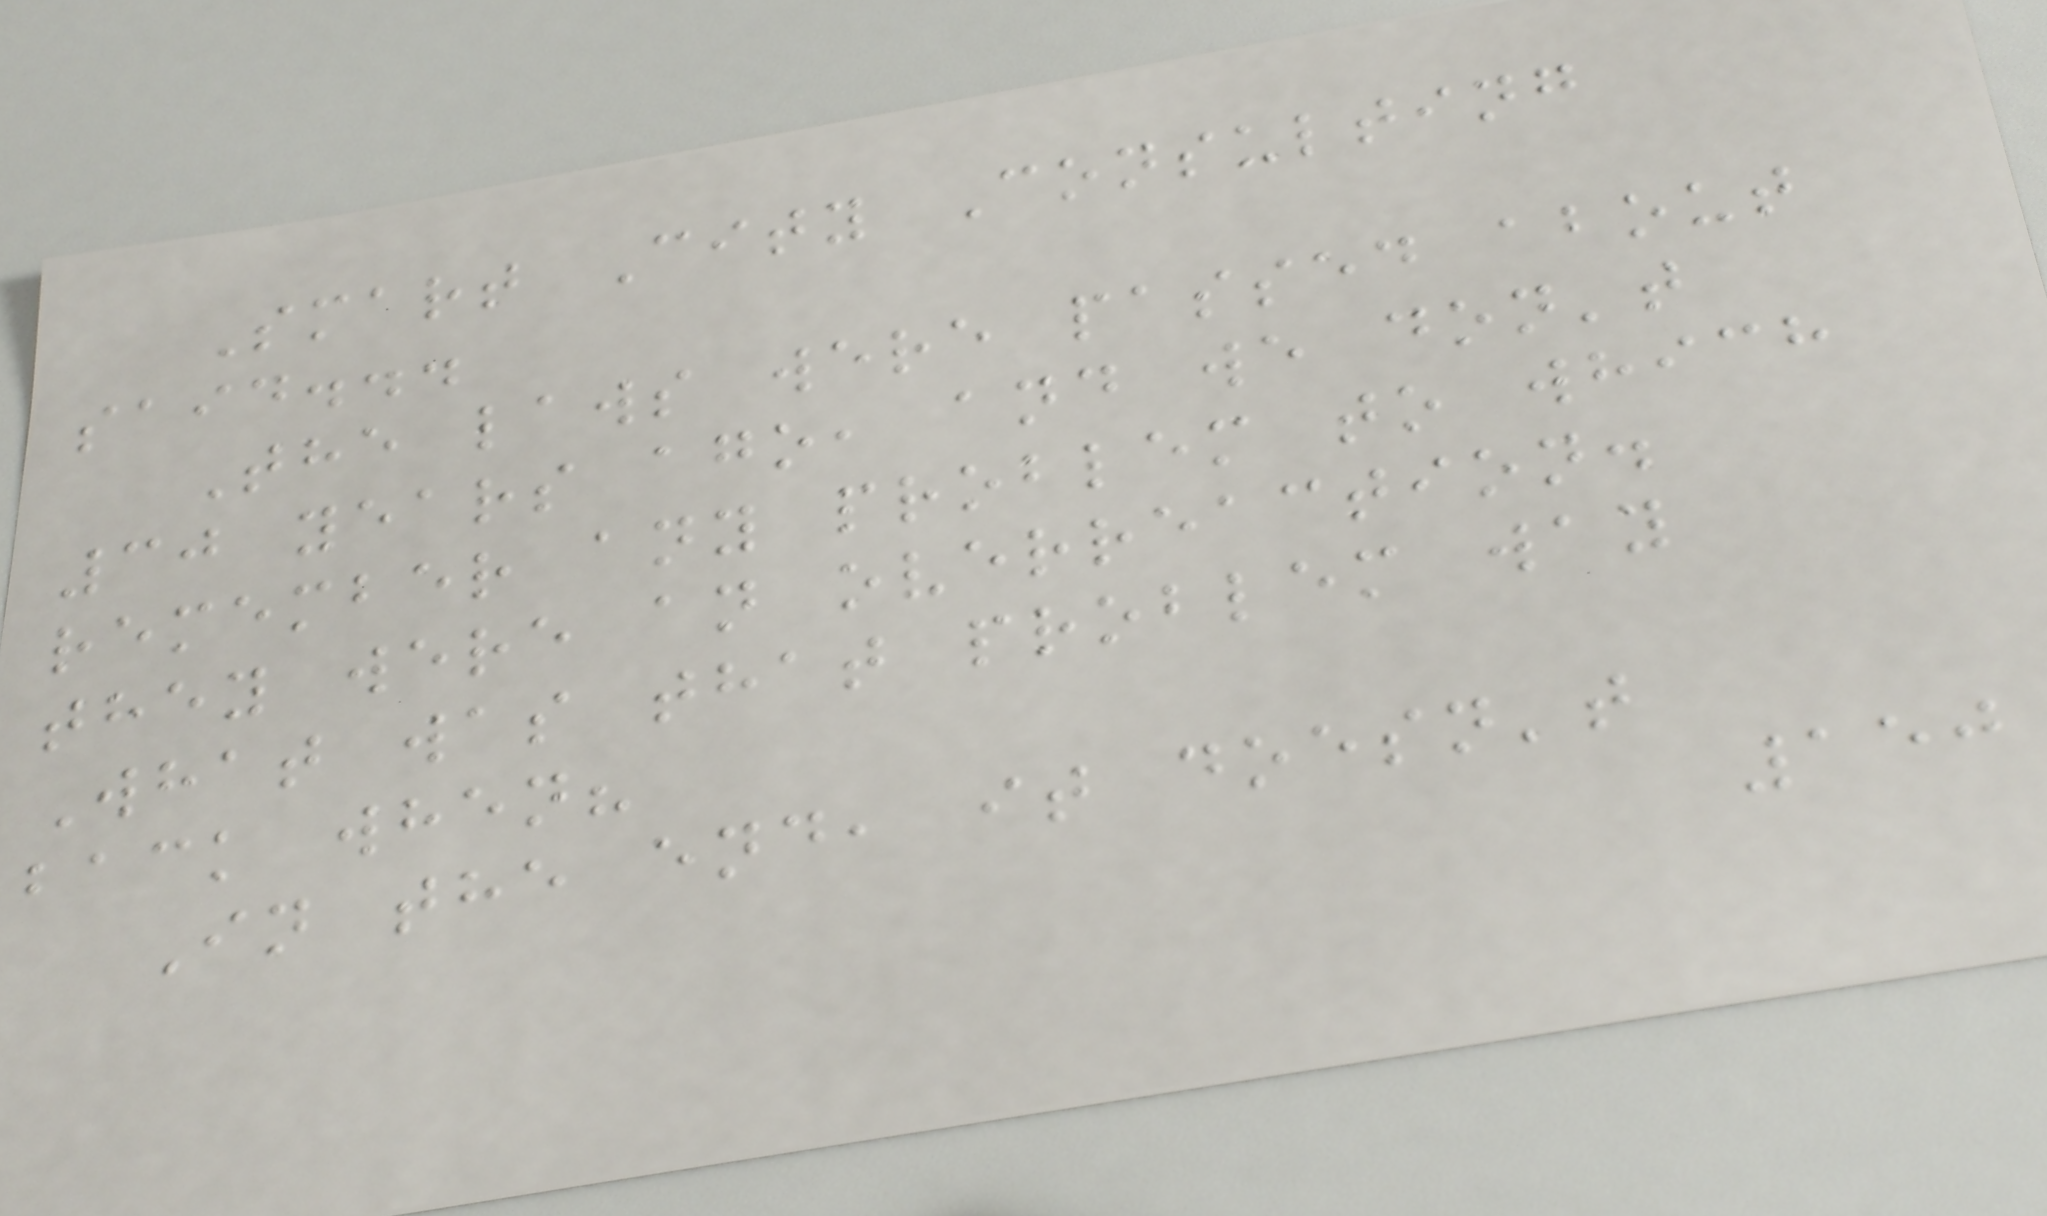Smart City Consulting
said...
The laws were passed about
30 years ago, and we don't
remember any problem to which
they were an overreaction.
What was that problem way
back when?
In the end, it doesn't
150
